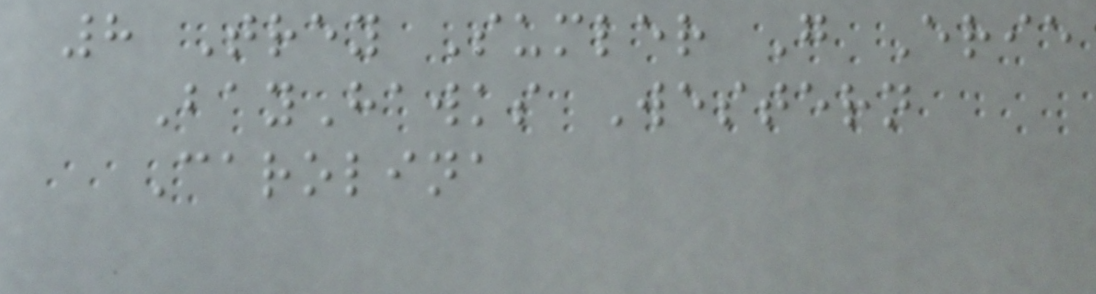8 Trey Sumler G Erie
BayHawks Western
Carolina
